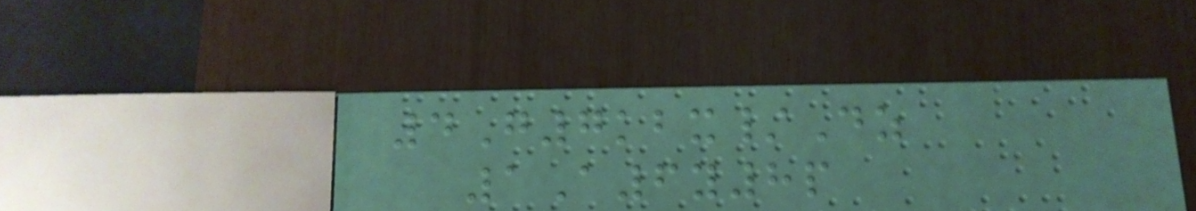4G7kbx/Dz
1A6y8p
